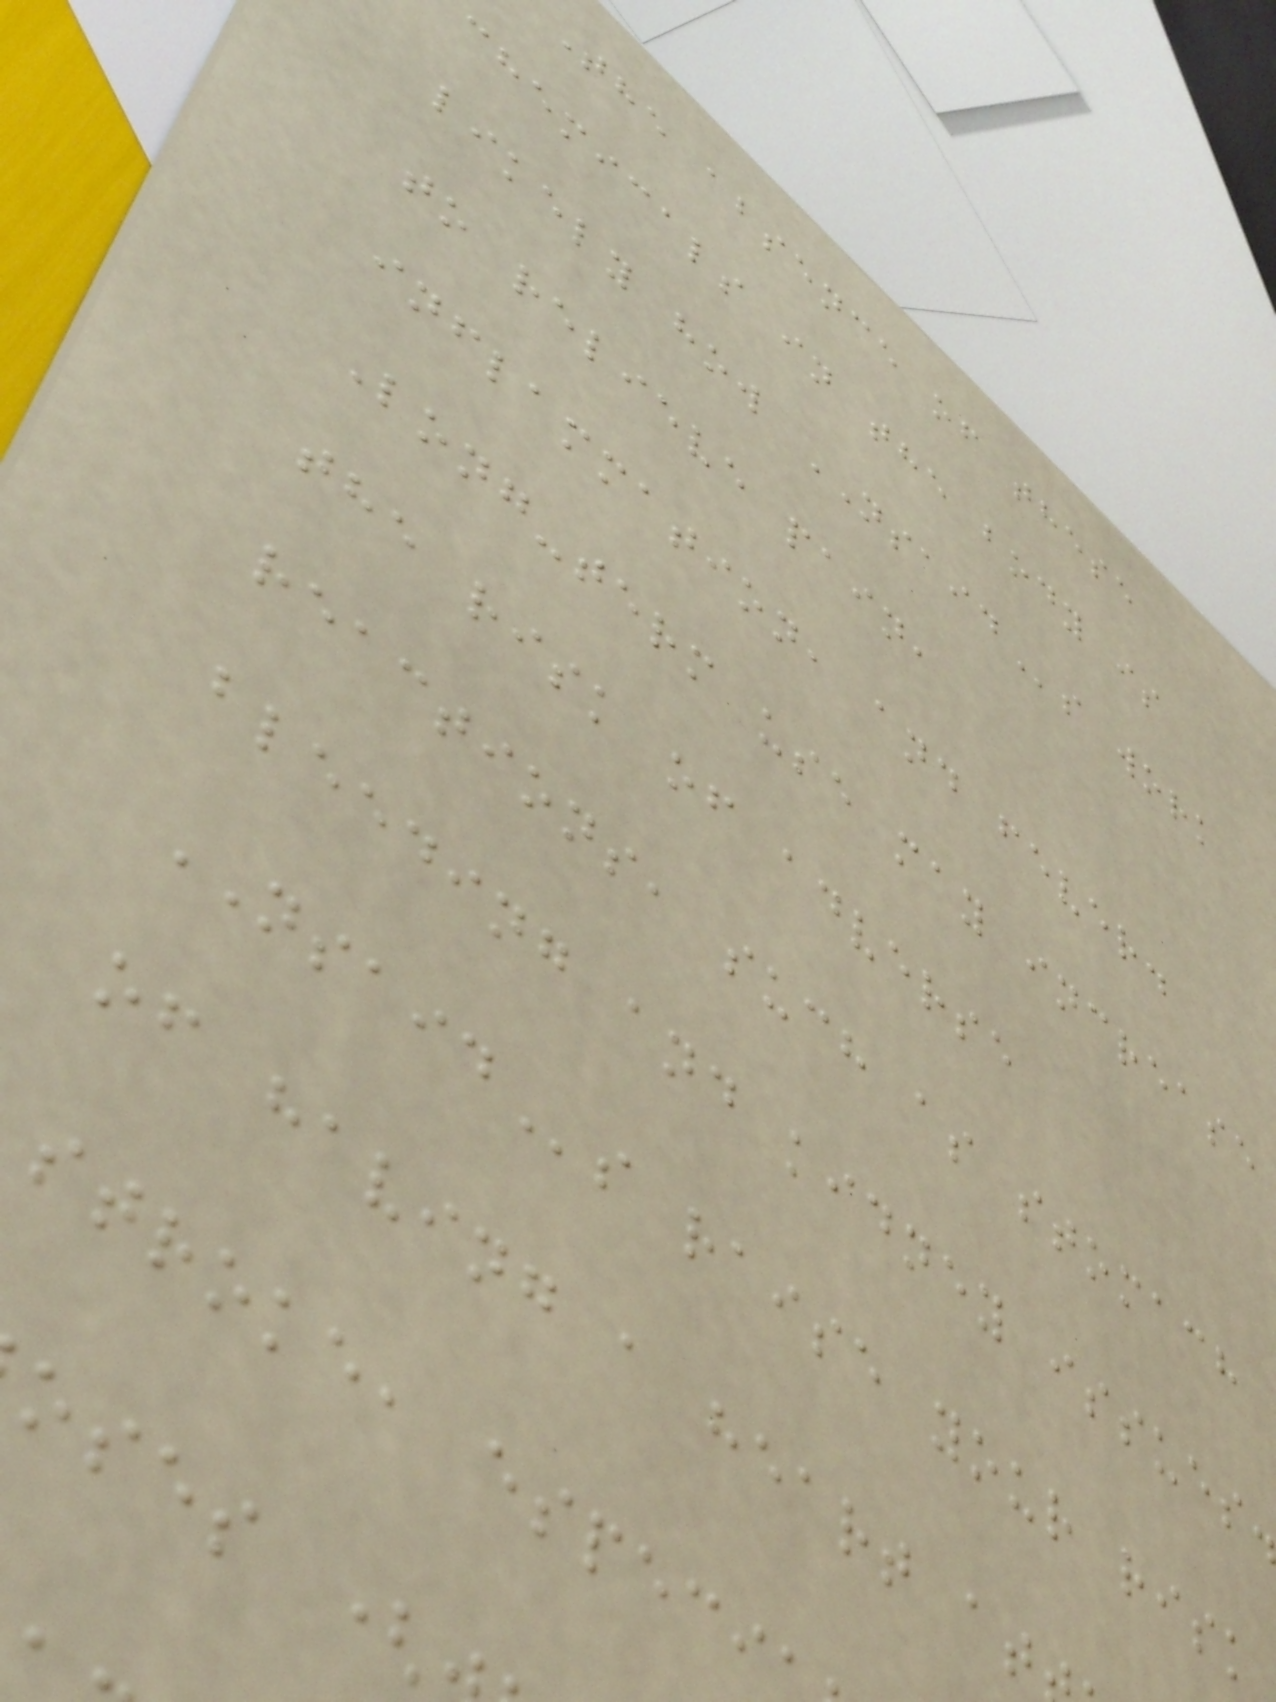The absence of these
chemicals in the body is
likely how NSAIDs work
to relieve pain,
inflammation, and fever.
Long-term use may increase
the risk of adverse
reactions, such as stomach
bleeding and kidney issues
NSAIDs raise your risk
of having a heart at
stroke, especi
oses (
